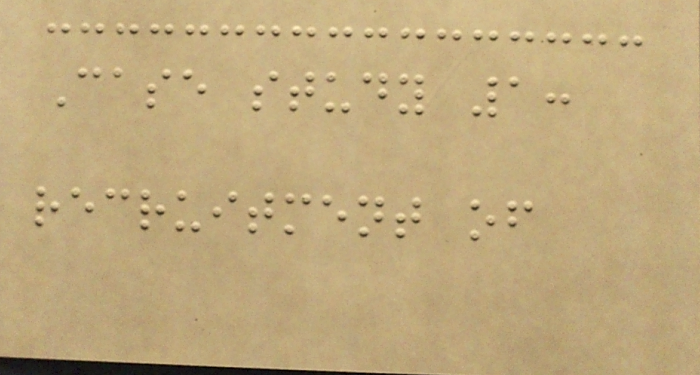Case study 1:
recruitment of
